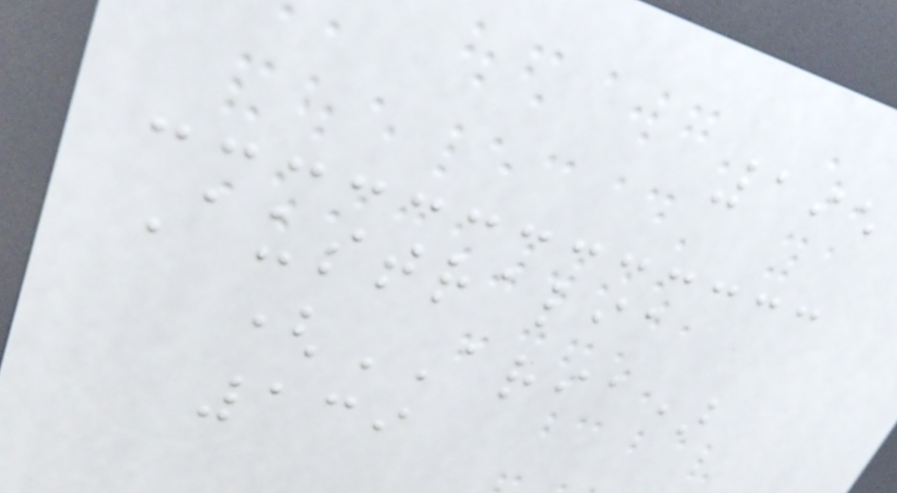195
Australia
(ARIA)
139
